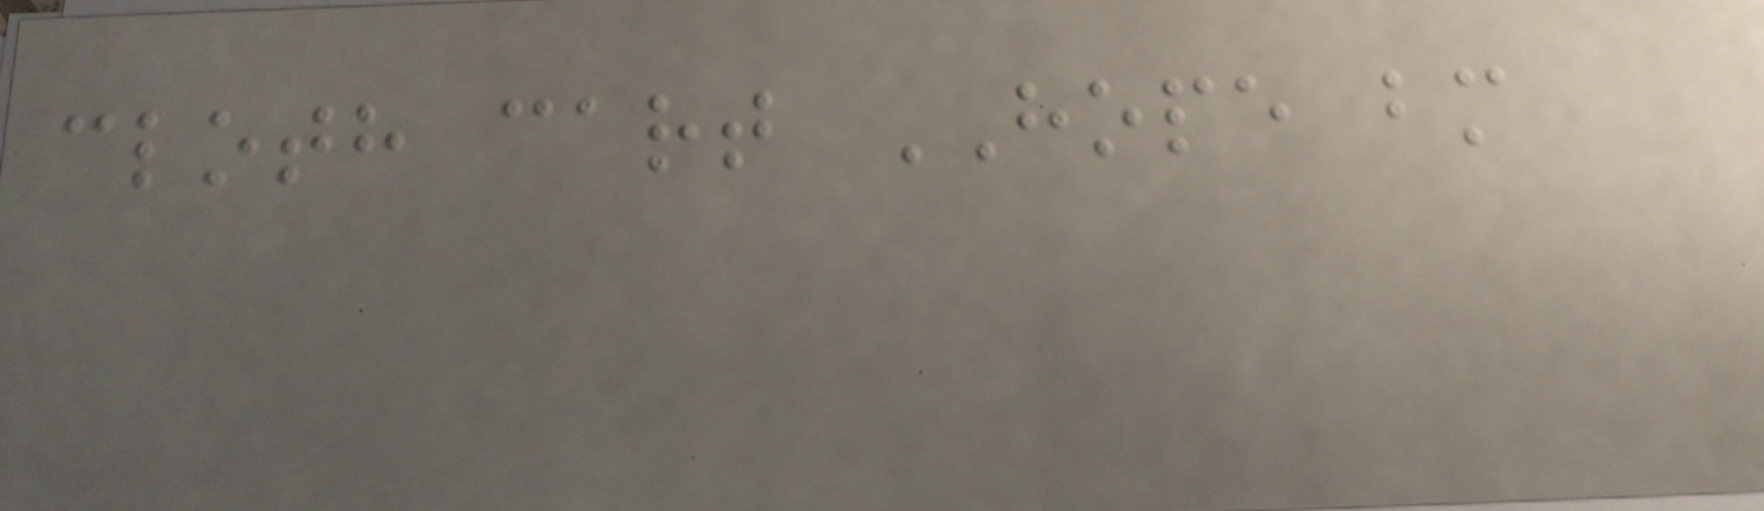cloth cart HOPE bm
